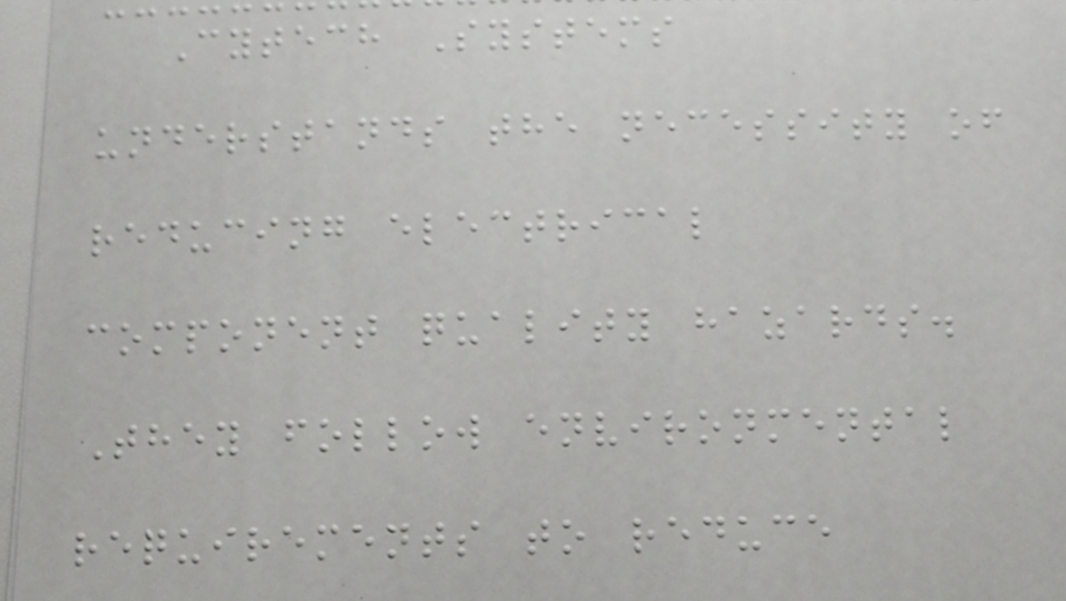Cytech Systems
understands the necessity of
reducing electrical
component quality hazards.
They follow environmental
requirements to reduce
